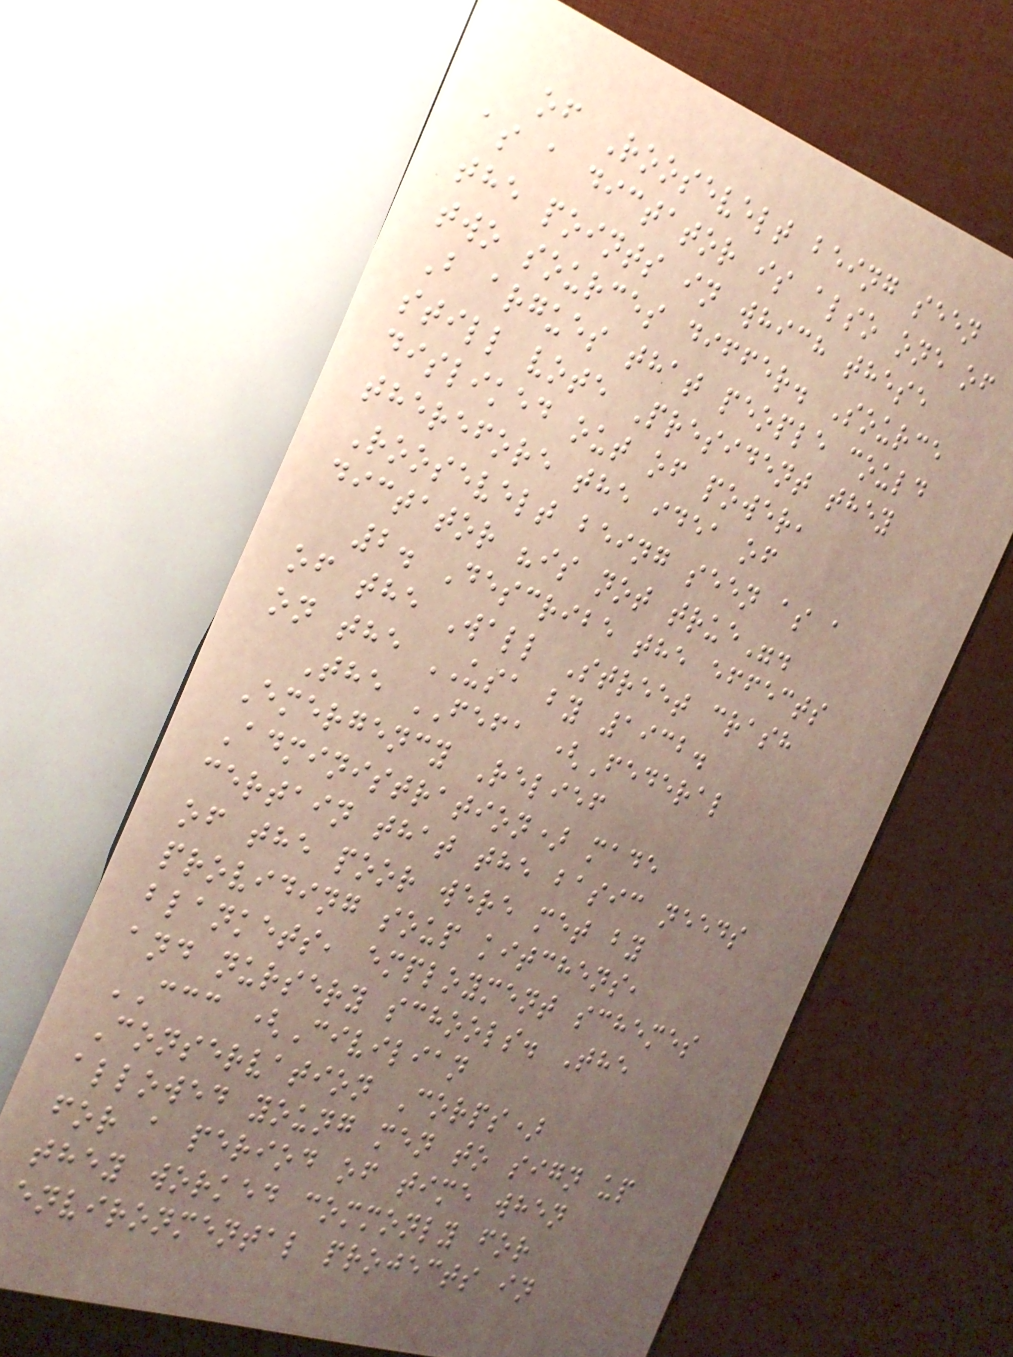of Roosevelt being seen
as a dictator is also one of
the points in which these
two sources differ. Source
B argues that people could
still vote President they
disliked out of power,
therefore the idea of
Roosevelt being seen as a
dictator "is not true".
2. Describe the effects
of the Wall Street crash
on the USA by 1932.
The FEFA (Federal
Emergency Relief
Administration) made
certain that the basic needs
of the poor were met by
providing soup kitchens,
blankets, employment schemes
and nursery schools. The
CCC (Civilian
Conservation Corps)
allowed young men to sign up
for a period of time when
they worked commonly for
environmental projects in
